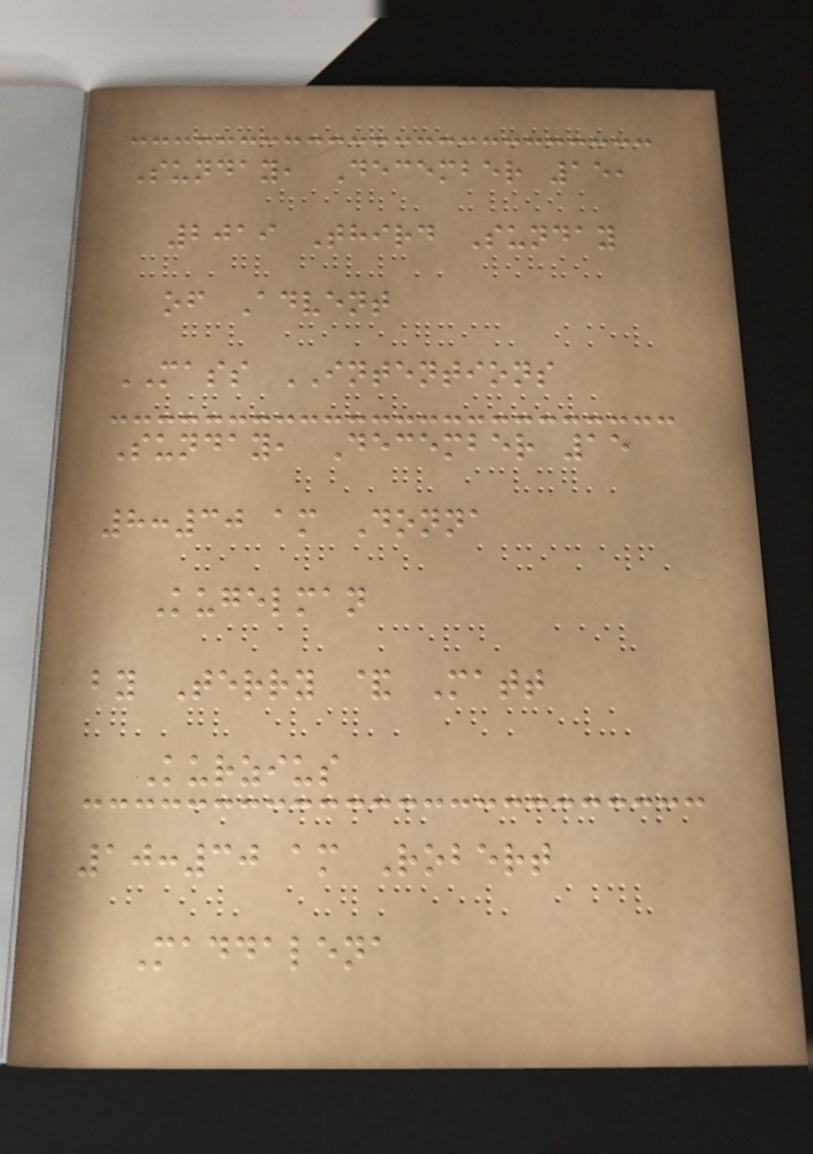Sunday, December 15,
2019 Third Sunday
of Advent
MASS INTENTIONS
Sunday, December 15
8:30 am Donna
Kugelman
by Terry & Matt
Kurzius
10:30 am Robert
Maddalena
